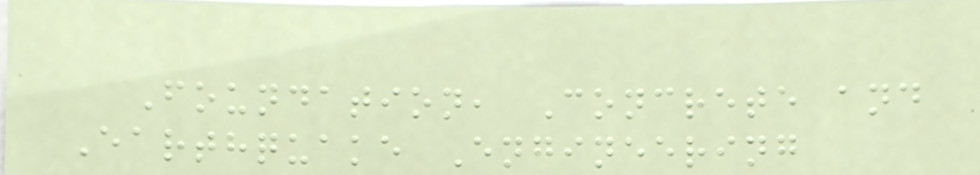Foundation, Concrete and
Earthquake Engineering
